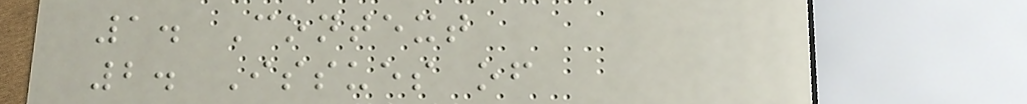1. Context
2. Issues of
